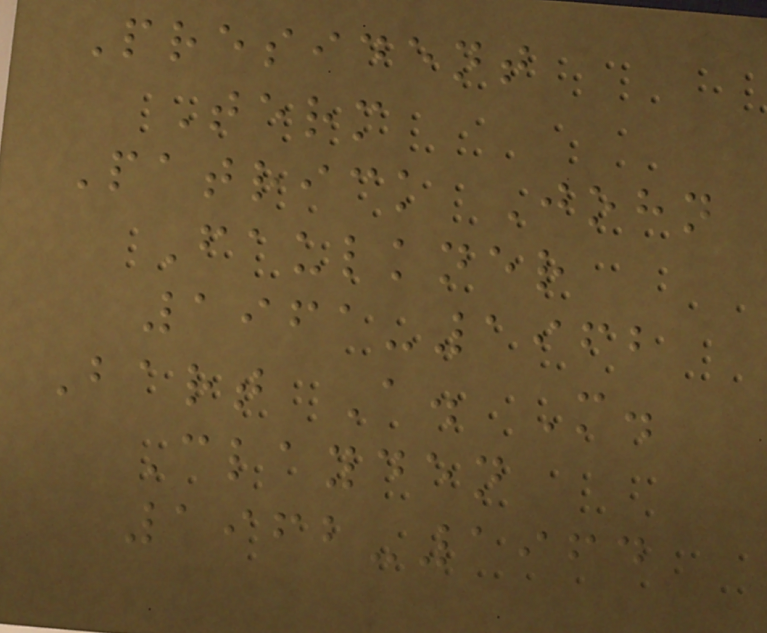President
Term
Patrick John
Faulkner
1961-1962
Bart A. M.
Clayden
1962-1964
